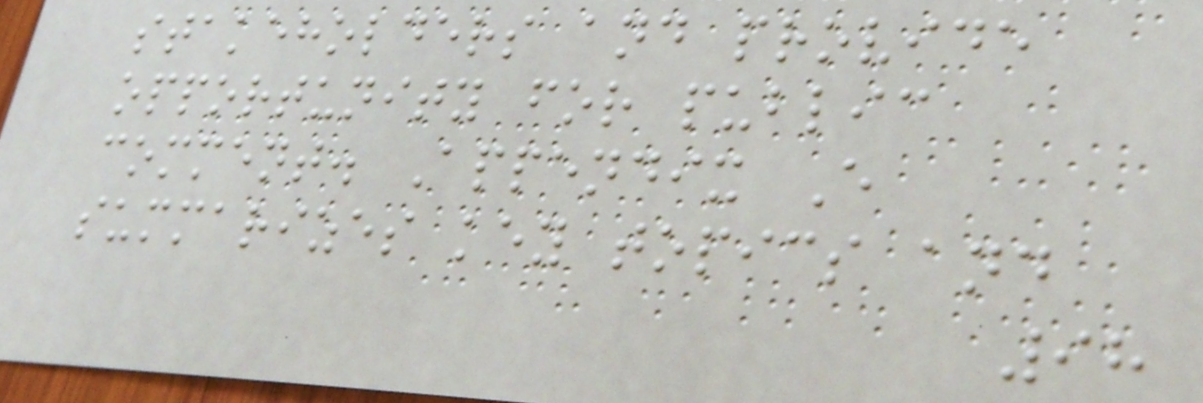stakeholders and provide
opportunity for public
comment. Appendix E
summarizes key topics and
98
